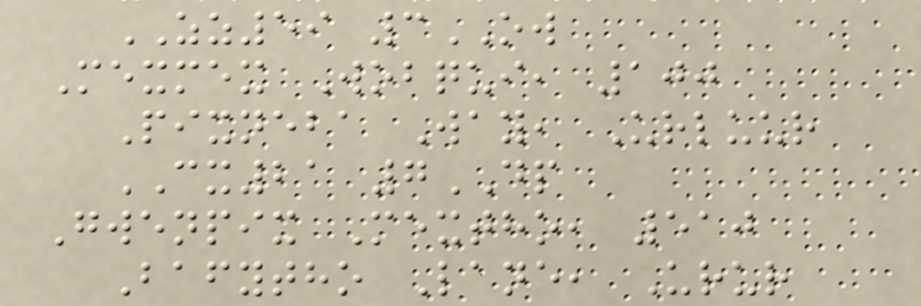ZZ59 3OW
Mexmex Wobqui, 100
Pixneba Way, Urluur
CX21 7DP
Gwenpix Mextho, 510
Bafytho Lane, Urur
